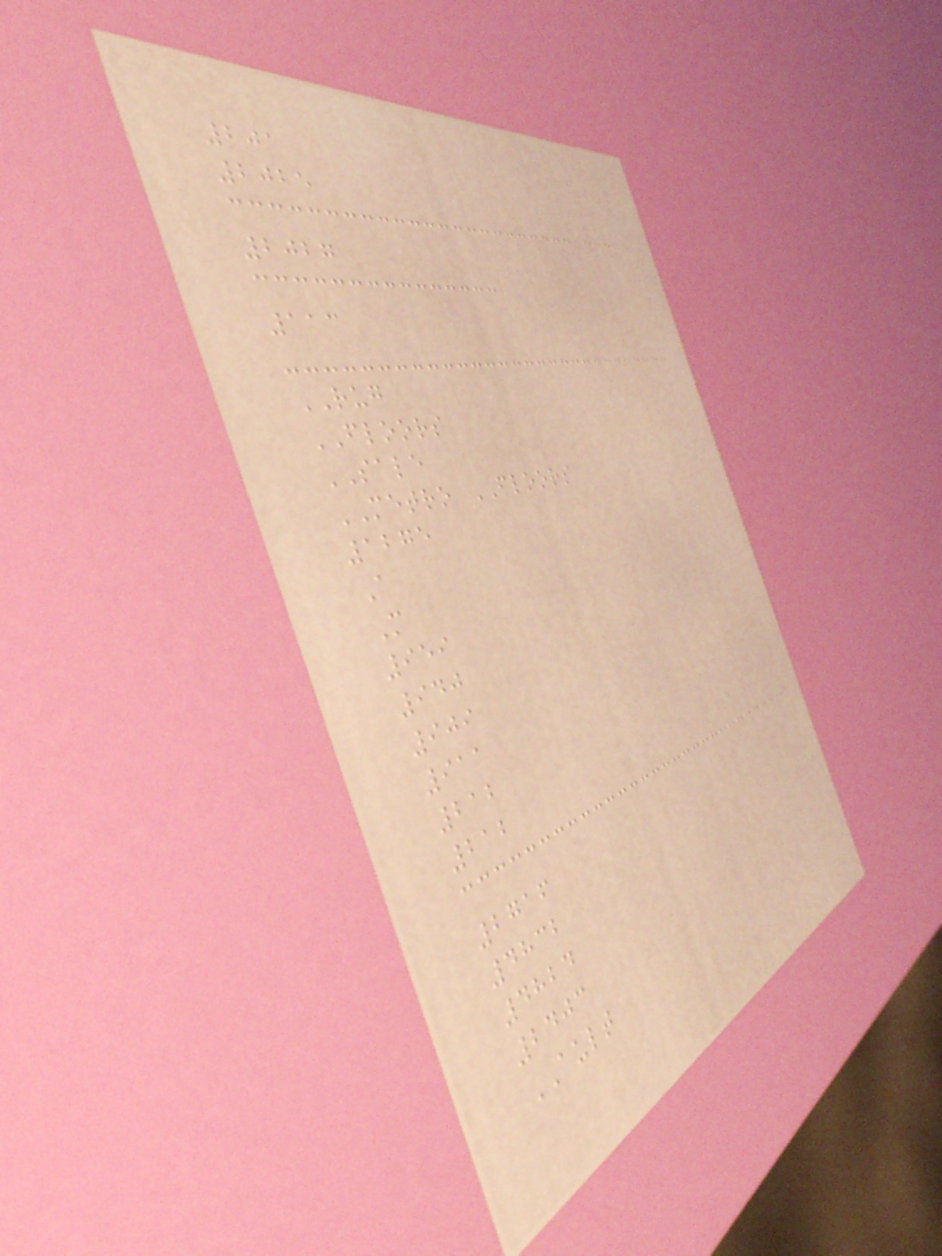201
2025
2027
113
RUG
FLOORS
SALE
METRO FLOORS
1275
A
M
959
940
909
911
212
212
2716
4832
4824
2403
AULT
